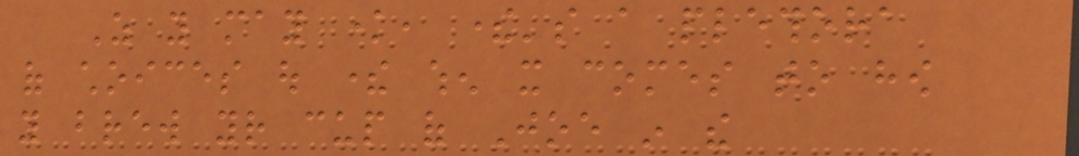As you may know, there's a plethora
of choices out there when it comes to how
you brew your cup of Joe in the
